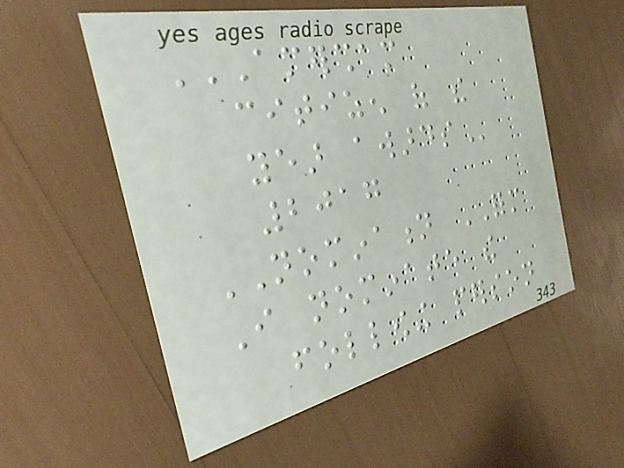AMERSHAM
CITIZEN OF THE
YEAR AWARDS
2017
NOMINATION FORM
I nominate the
following person
